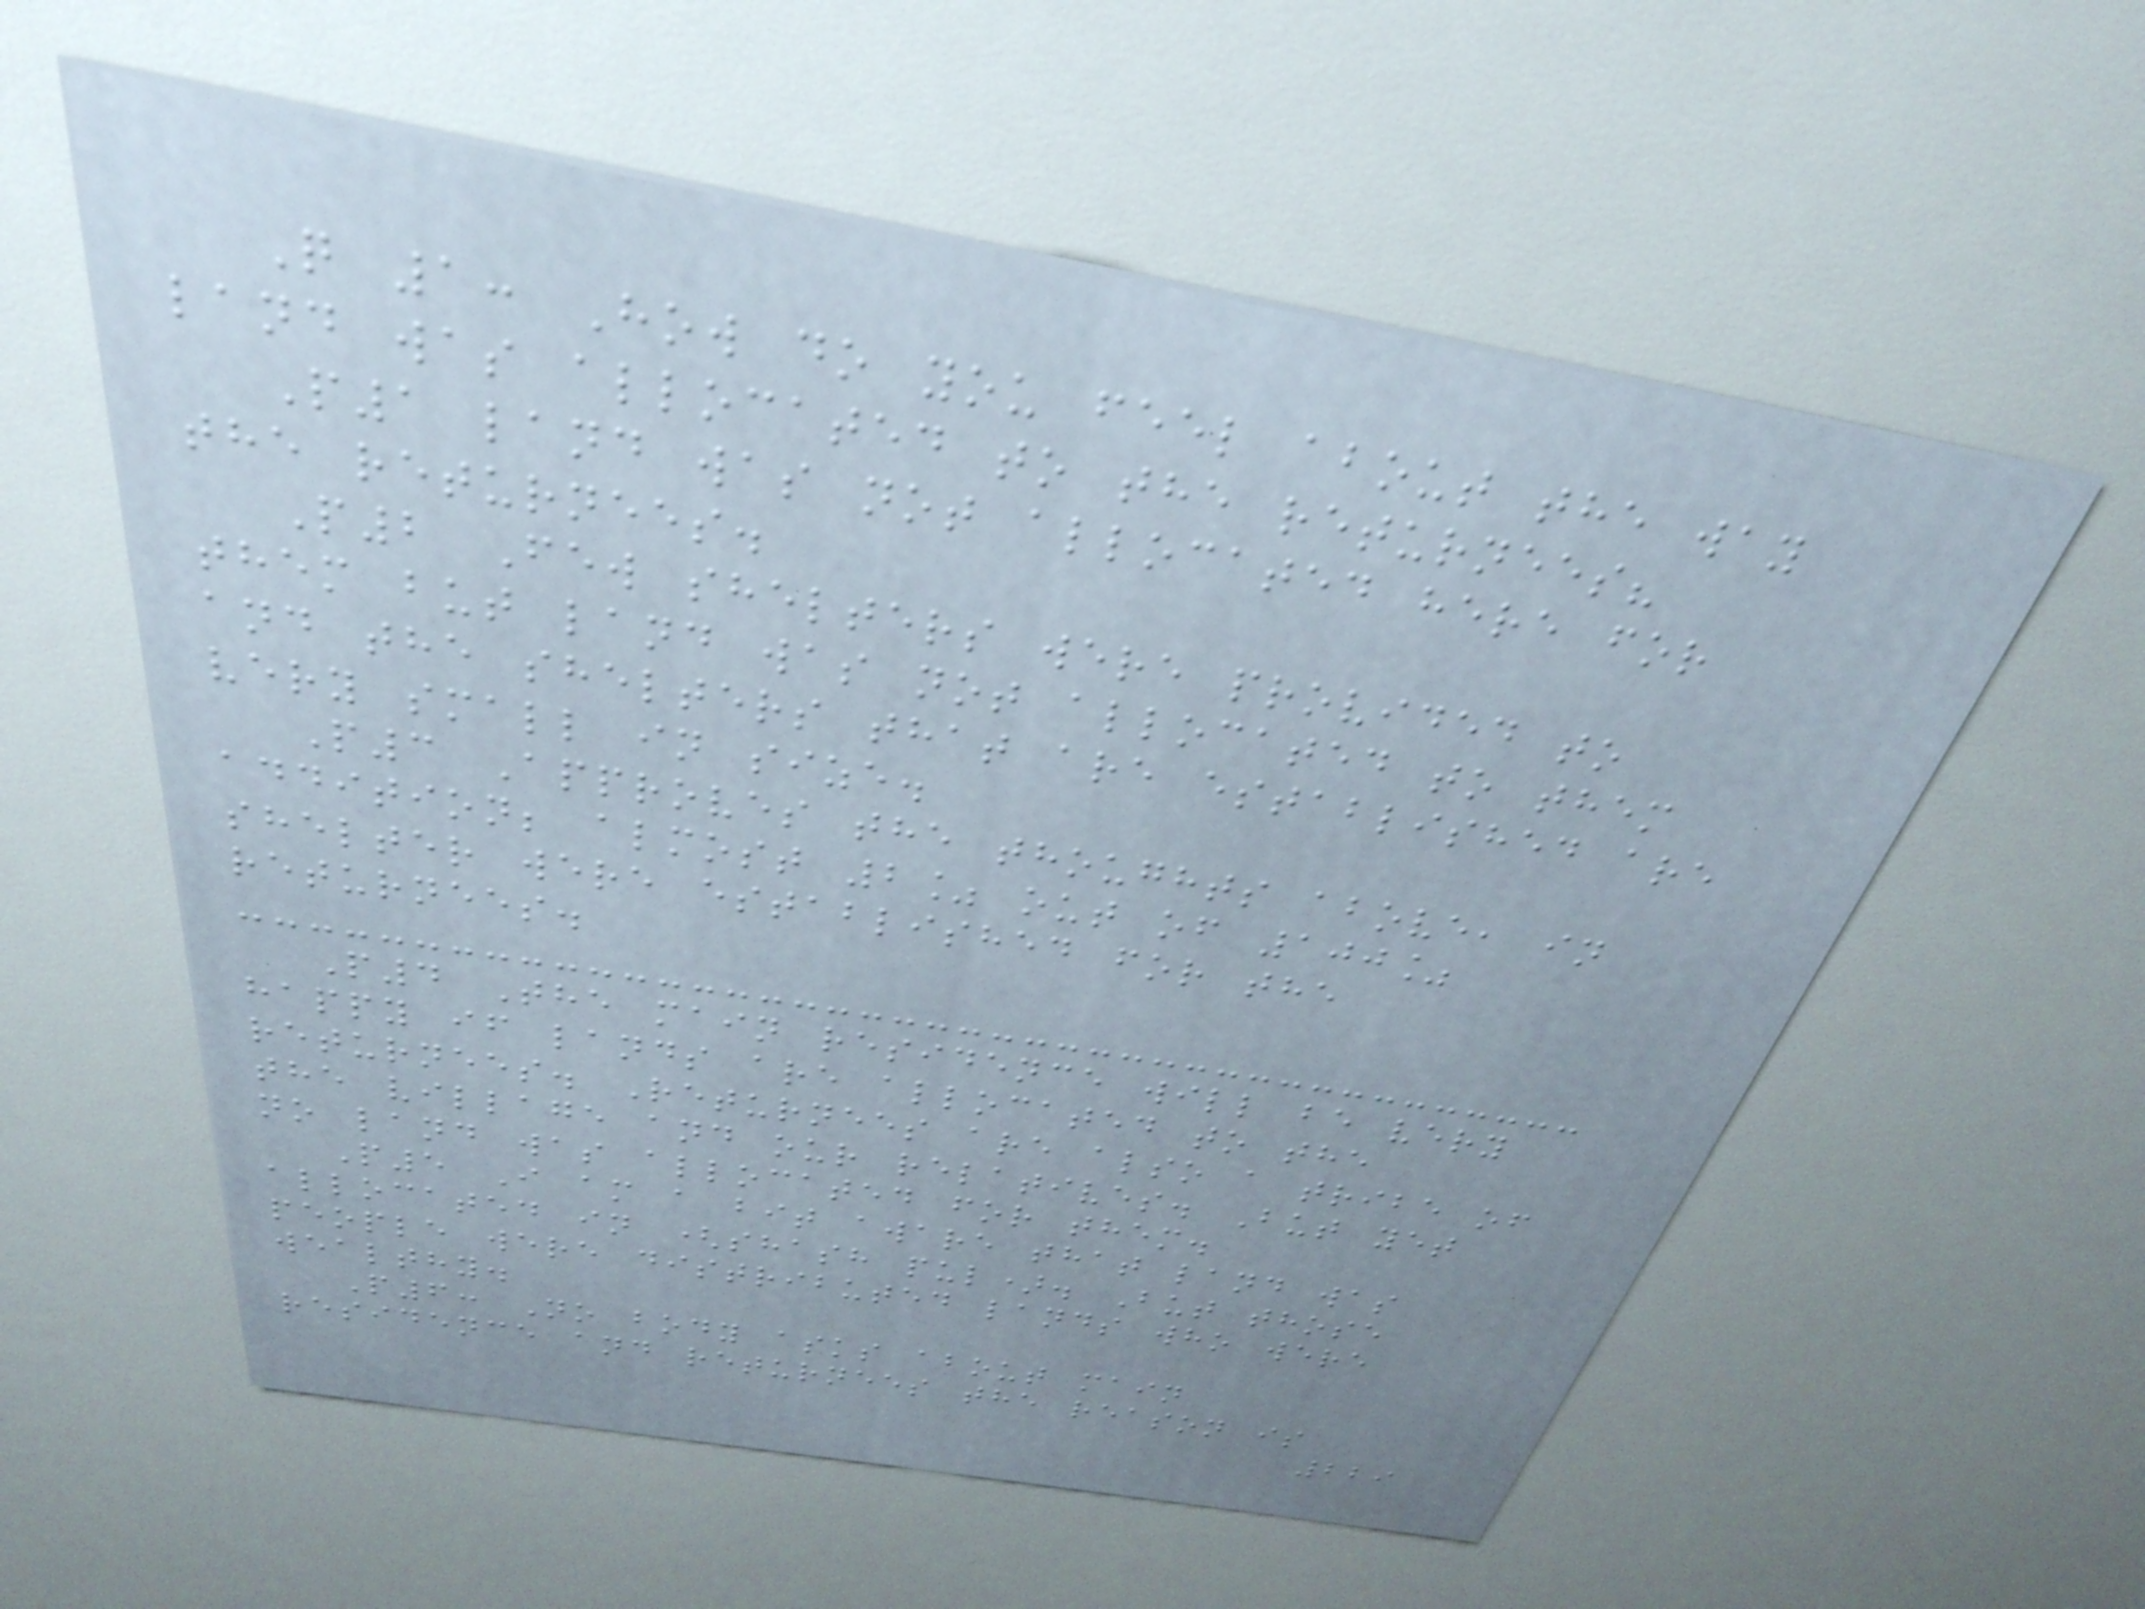Q 1: How do you feel about the way
land was allocated to the returnees?
P1 land was not allocated here for
the returnees.
P2 Few shelters were provided to
them but land was not allocated to them
and the shelters that are established are
very small in size.
P3 Approves the thoughts above, in
addition; almost 2% out of 100%
shelter were established for the
returnees.
P4 The main residence will be very
happy if lands are allocated to the
returnees. Returnees are also a tribe of
the village and our relatives. But yet
no land was allocated for them.
P5 I am a bit aware that land was
allocated in (shash pul). But those
people were distributed lands who were
wealthy.
P6: No body asks about main
residence and returnees the reason is
229
